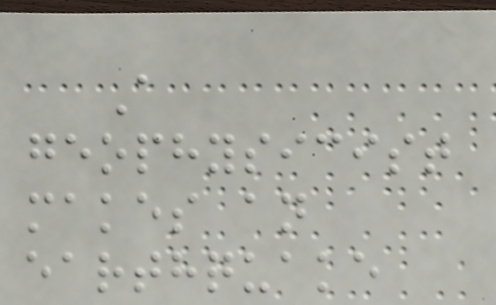A
geophysicist
makes an
earthquake
